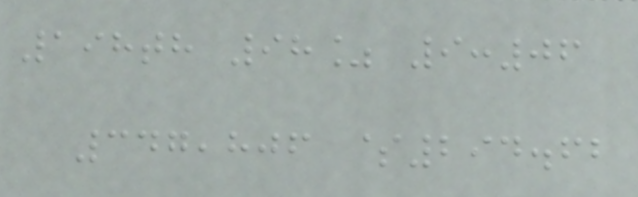198th 98% 9:06
347,806 $294.62
